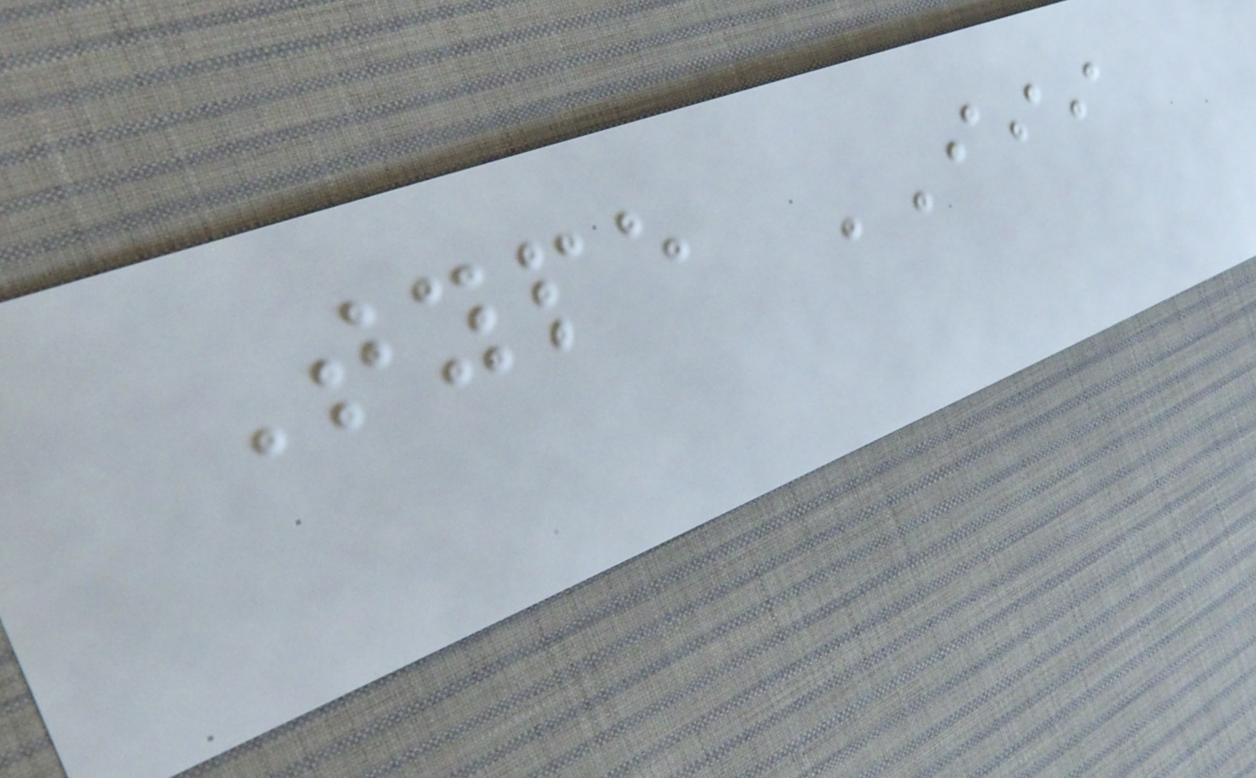Type III
